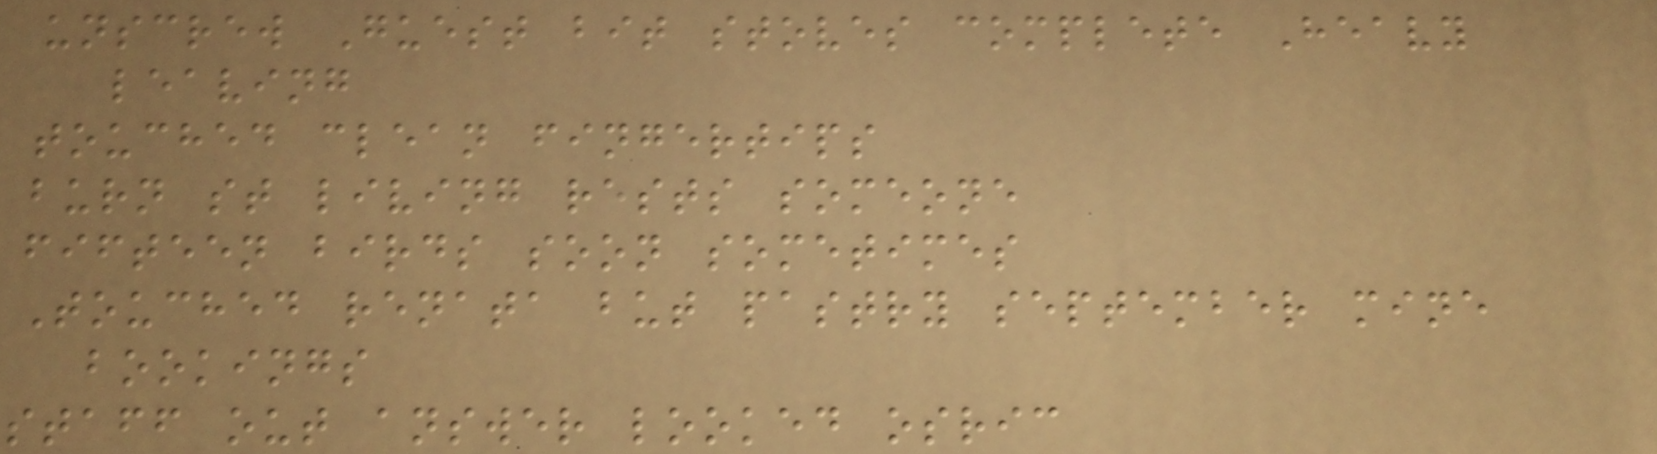unscrew Guest bit stoves complete Heavy
leaving
touched clean fingertips
burn st living rests someone
fifteen birds soon sometimes
Touched renata but pastry september mine
bookings
staff out answer looked osric
